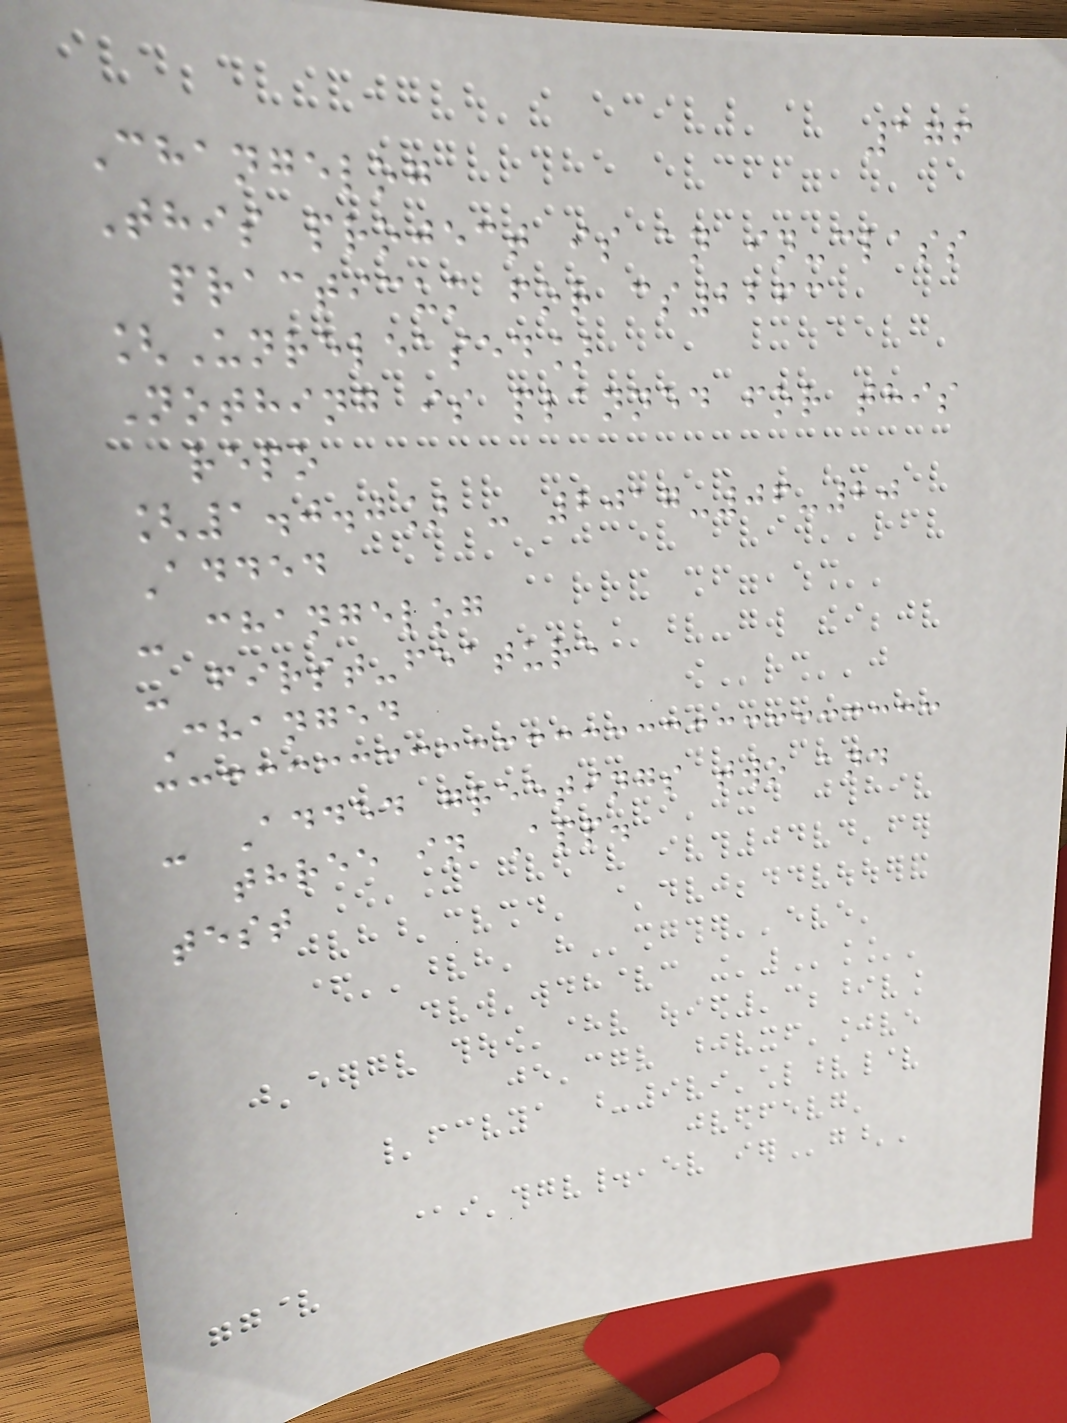176
Changelog
This project is an in-class
practicum for cs2263
[Unreleased]
Nothing is planned for this
repo
[1.0.0] - 2017-06-20
Added
- changelog
- first-feature
Changed
- Added greetings two and
three in App.
test
